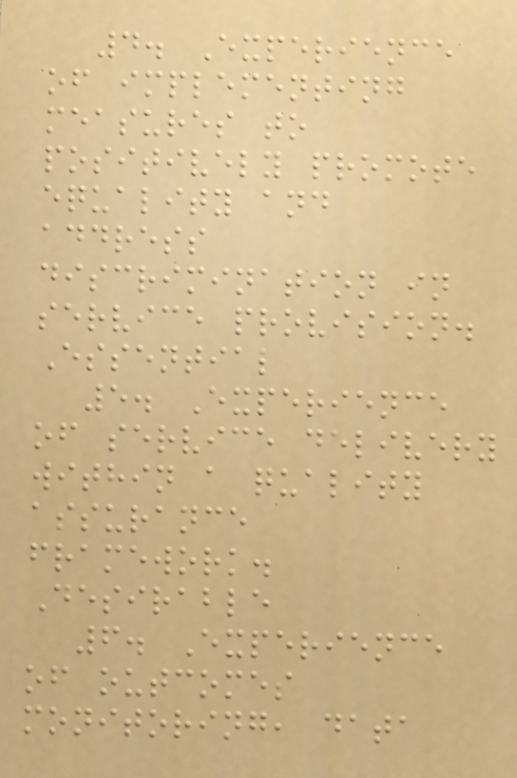4. Experience
of implementing
measures to
positively promote
equality and
address
discrimination in
service provision.
Essential
5. Experience
of service delivery
within a quality
assurance
framework.
Desirable
6. Experience
of outcomes
monitoring, data
